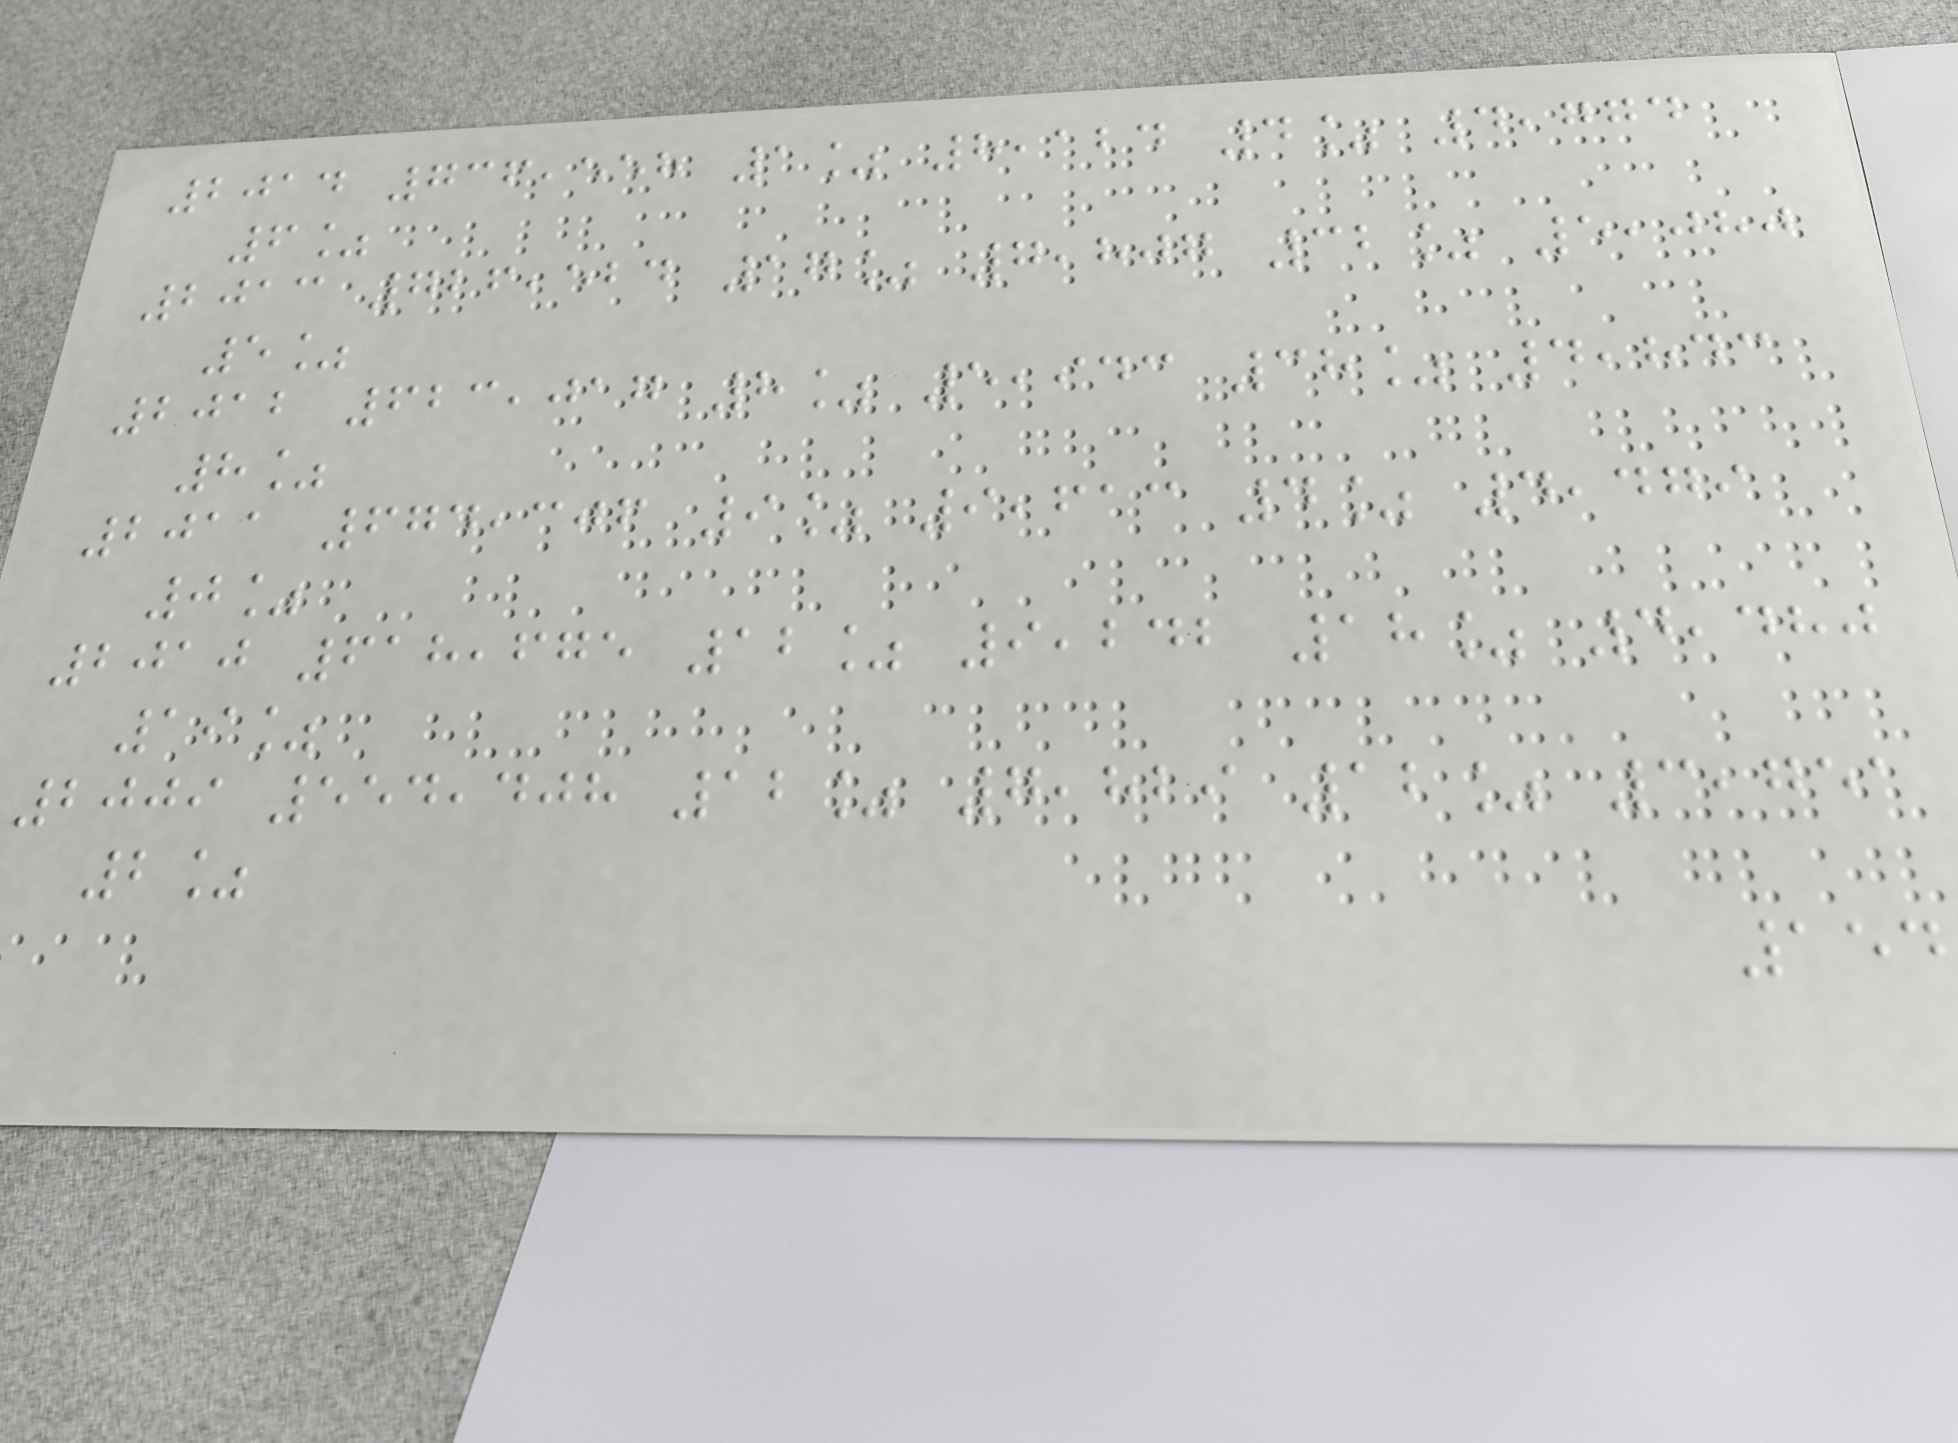2014 736,558 1% 8,124 4% 4,774
6%
2013 726,524 17% 7,807 32% 5,080
5%
2012 623,017 8% 5,943 38% 4,843
8%
2011 674,306 9% 9,613 4% 4,479
0%
2010 618,675 12% 9,242 18% 4,480
19%
2009 554,408 12% 7,829 12% 3,751
2%
154
